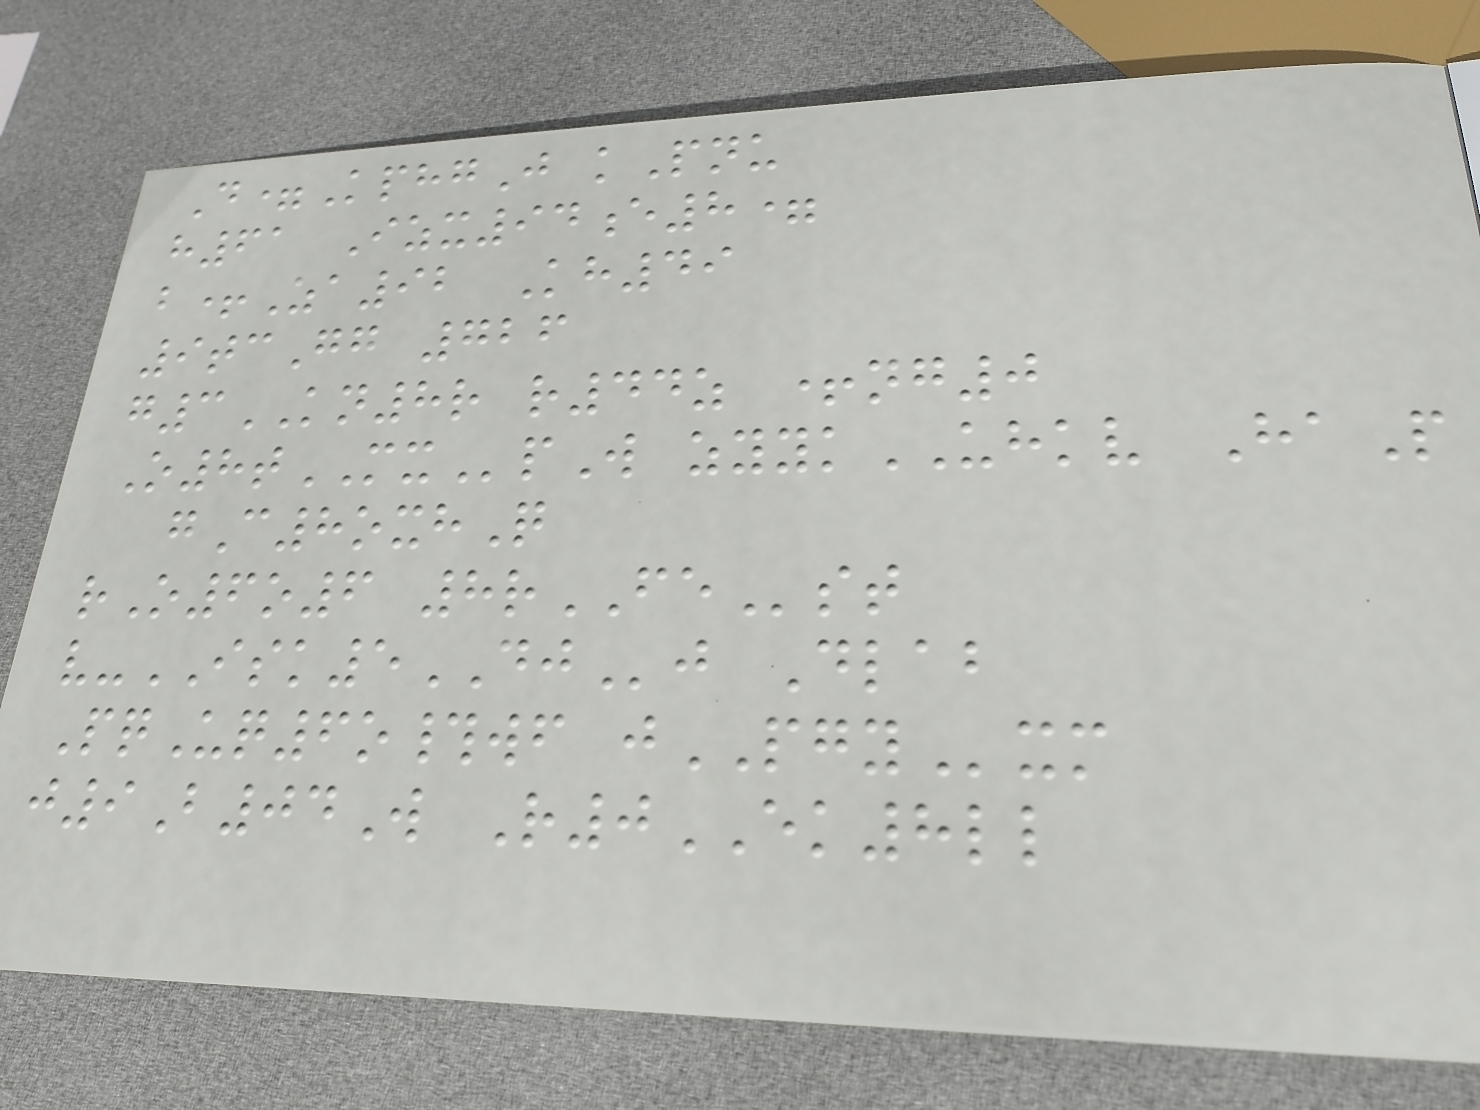D=KphgJ kPnu
h61 Izx94e8=
b+Za92 Kh49
9tcGg 726
g3KN8r r44z +ng0
O8tMXpW zyykUHKV HaP
gC8oxhQ
rO6o6 8rFEst
v-ISK5DJj Dlab
PqUq6o#wf jPGYxm
j9B04W R0EK8ll
